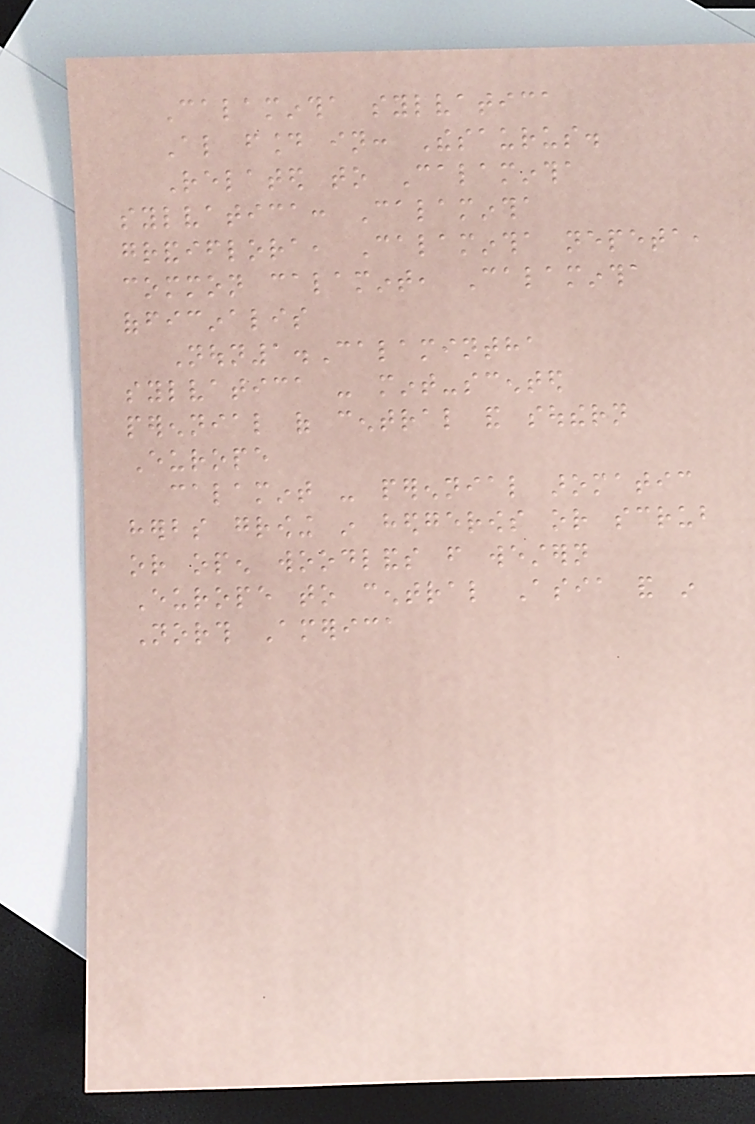Calamintha sylvatica
Also found in: Thesaurus.
Related to Calamintha
sylvatica: Calamintha
grandiflora, Calamintha nepeta,
common calamint, Calamintha
officinalis
Noun1.Calamintha
sylvatica - mint-scented
perennial of central and southern
Europe
calamint - perennial aromatic
herbs growing in hedgerows or scrub
or open woodlands from western
Europe to central Asia and in
North America
